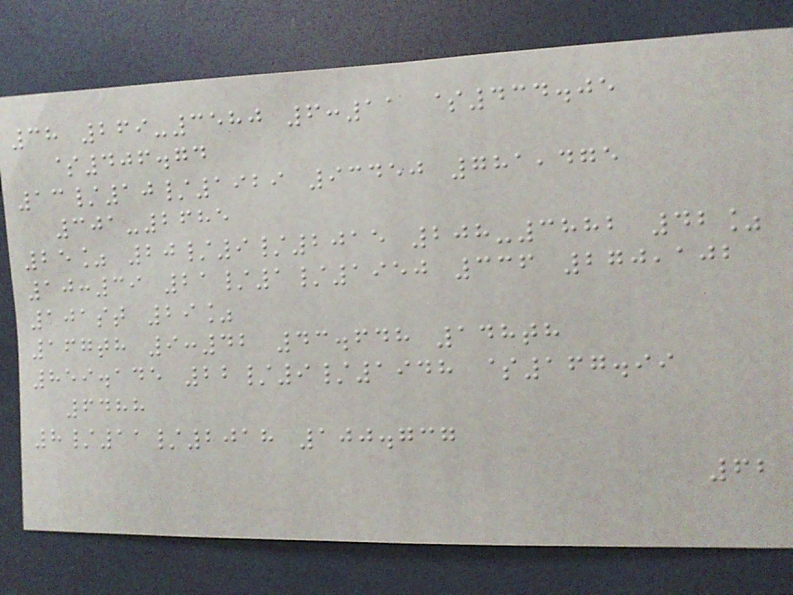38 269-3580 6:11 $434.05
$406.74
13/10/1929 93450 781,475
301-2685
25% 20/9/2015 208-3882 42%
10:39 21/1/1950 336 270,102
101st 29%
167th 9:42 43.648 148th
859.145 22/9/1948 $167.99
6488
8/11/2018 100.737
62
